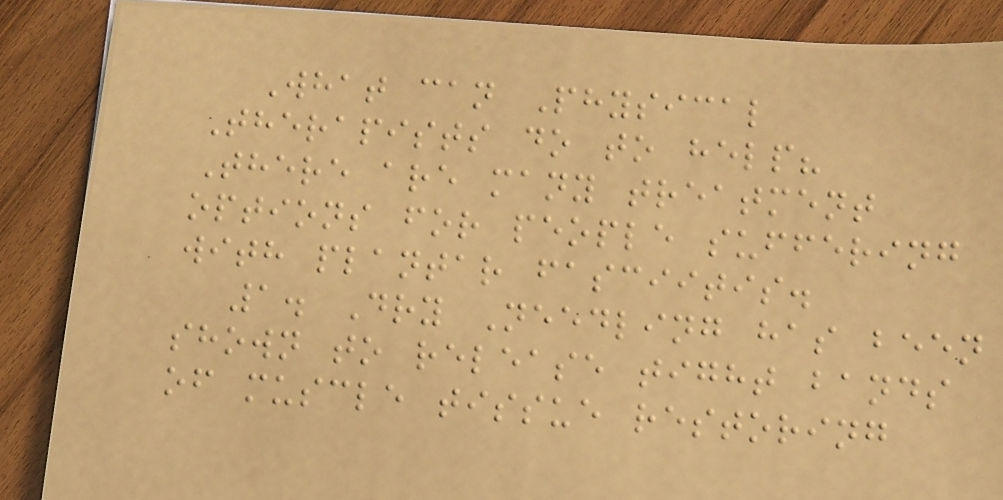What can Physical
Therapists do to help?
There are many treatment
options for people suffering
with plantar fasciitis.
1. Dry Needling has been
shown to release tight bands
of muscle tissue restoring
